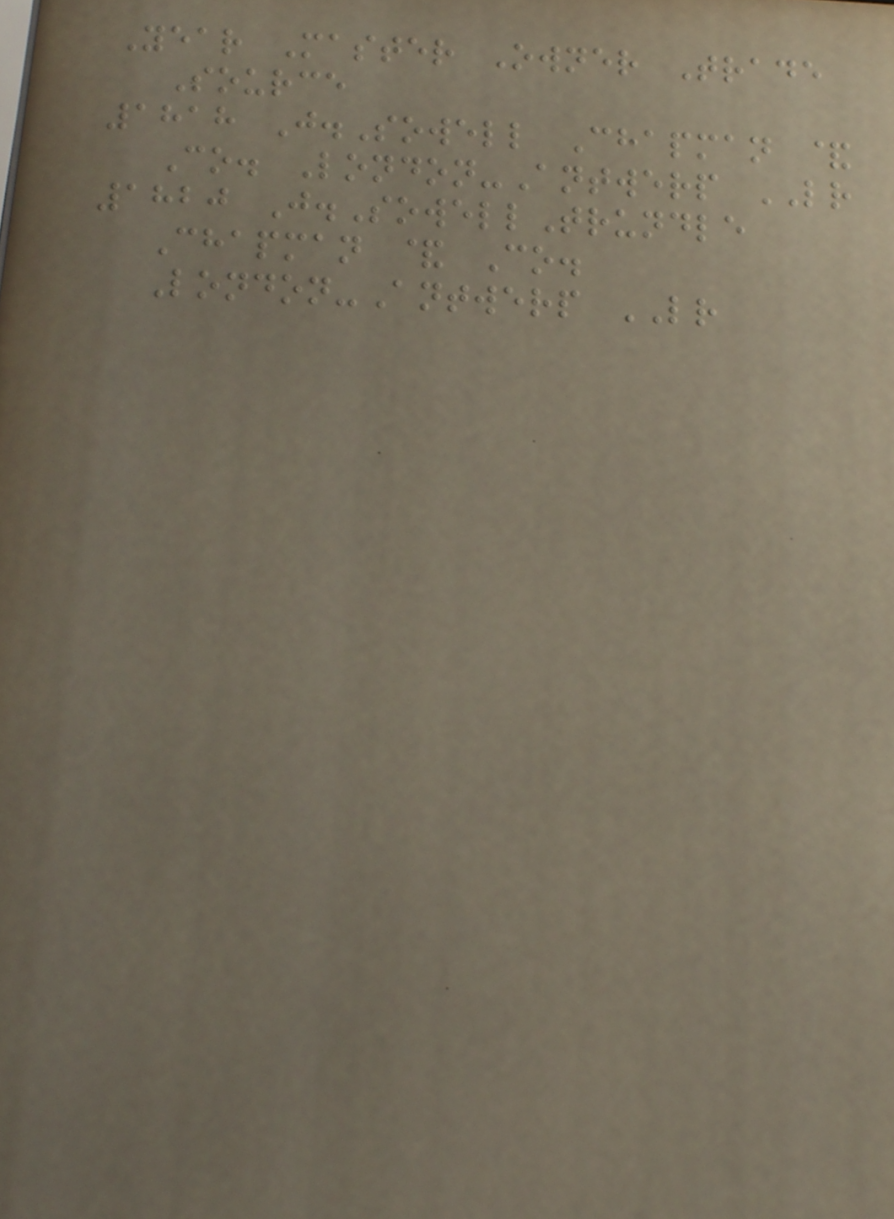Year Master Owner Trade
Source
1818 J.Sowell Chapman &
Co. London-Antwerp LR
1820 J.SowellTrundle
Chapman & Co.
London-Antwerp LR
